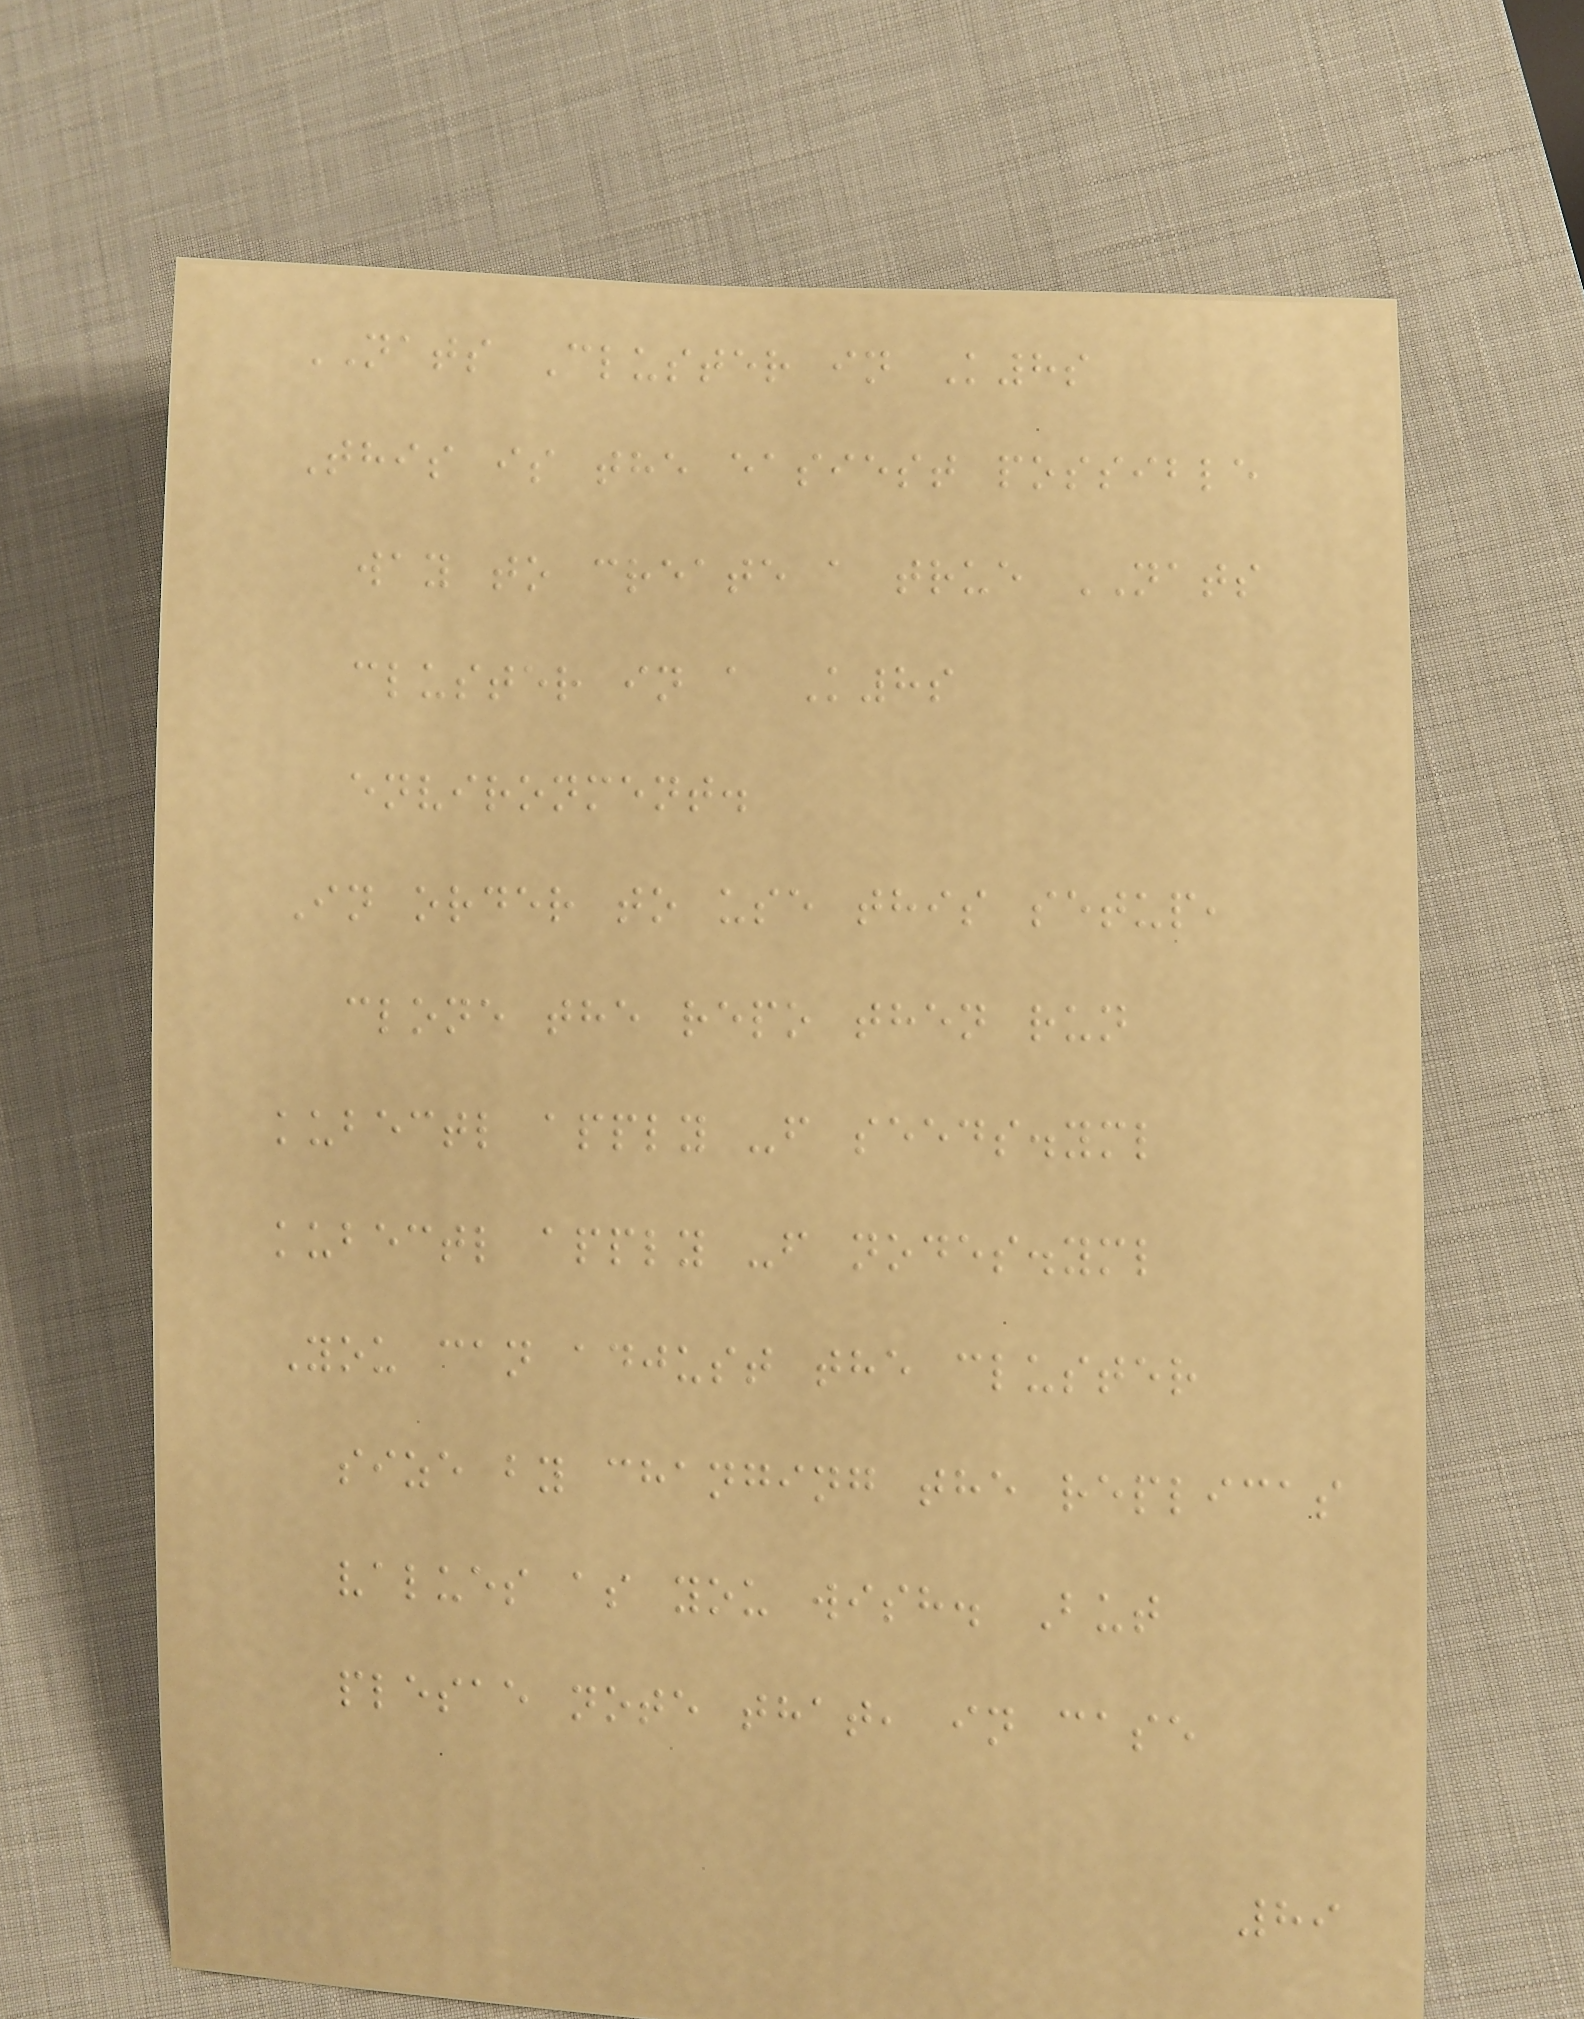NATS Cluster in K8s
This is the easiest possible
way to create a true NATS
cluster in a K8s
environment.
In order to use this setup,
clone the repo then run
kubectl apply -f seeds.yml
kubectl apply -f nodes.yml
You can adjust the cluster
size by changing the replicas
values as you wish. But
plesae note that, in case
89
